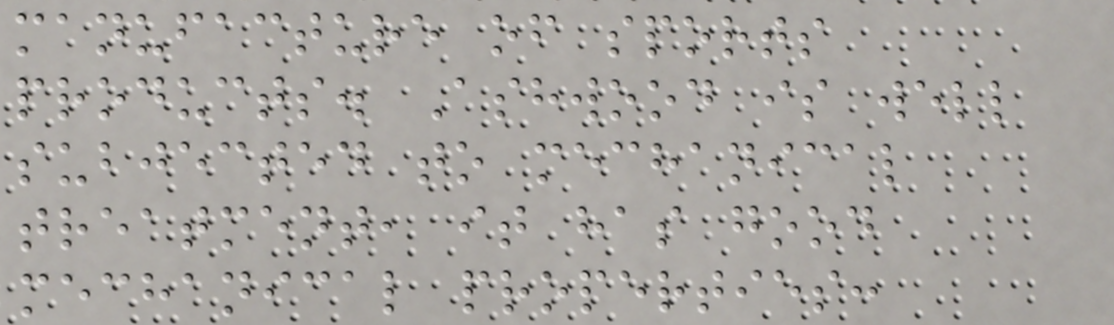manufacture of sports
products. Ashwood is well
subjected to mechanical
treatment, it has good
mechanical properties:
